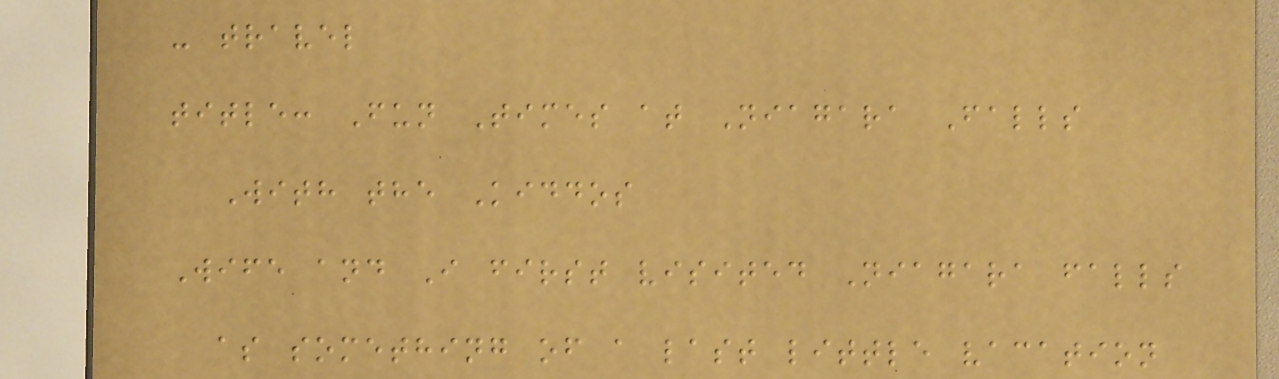- travel
title: Fun Times at Niagara Falls
With the Kiddos
Wife and I first visited Niagara falls
as something of a last little vacation
